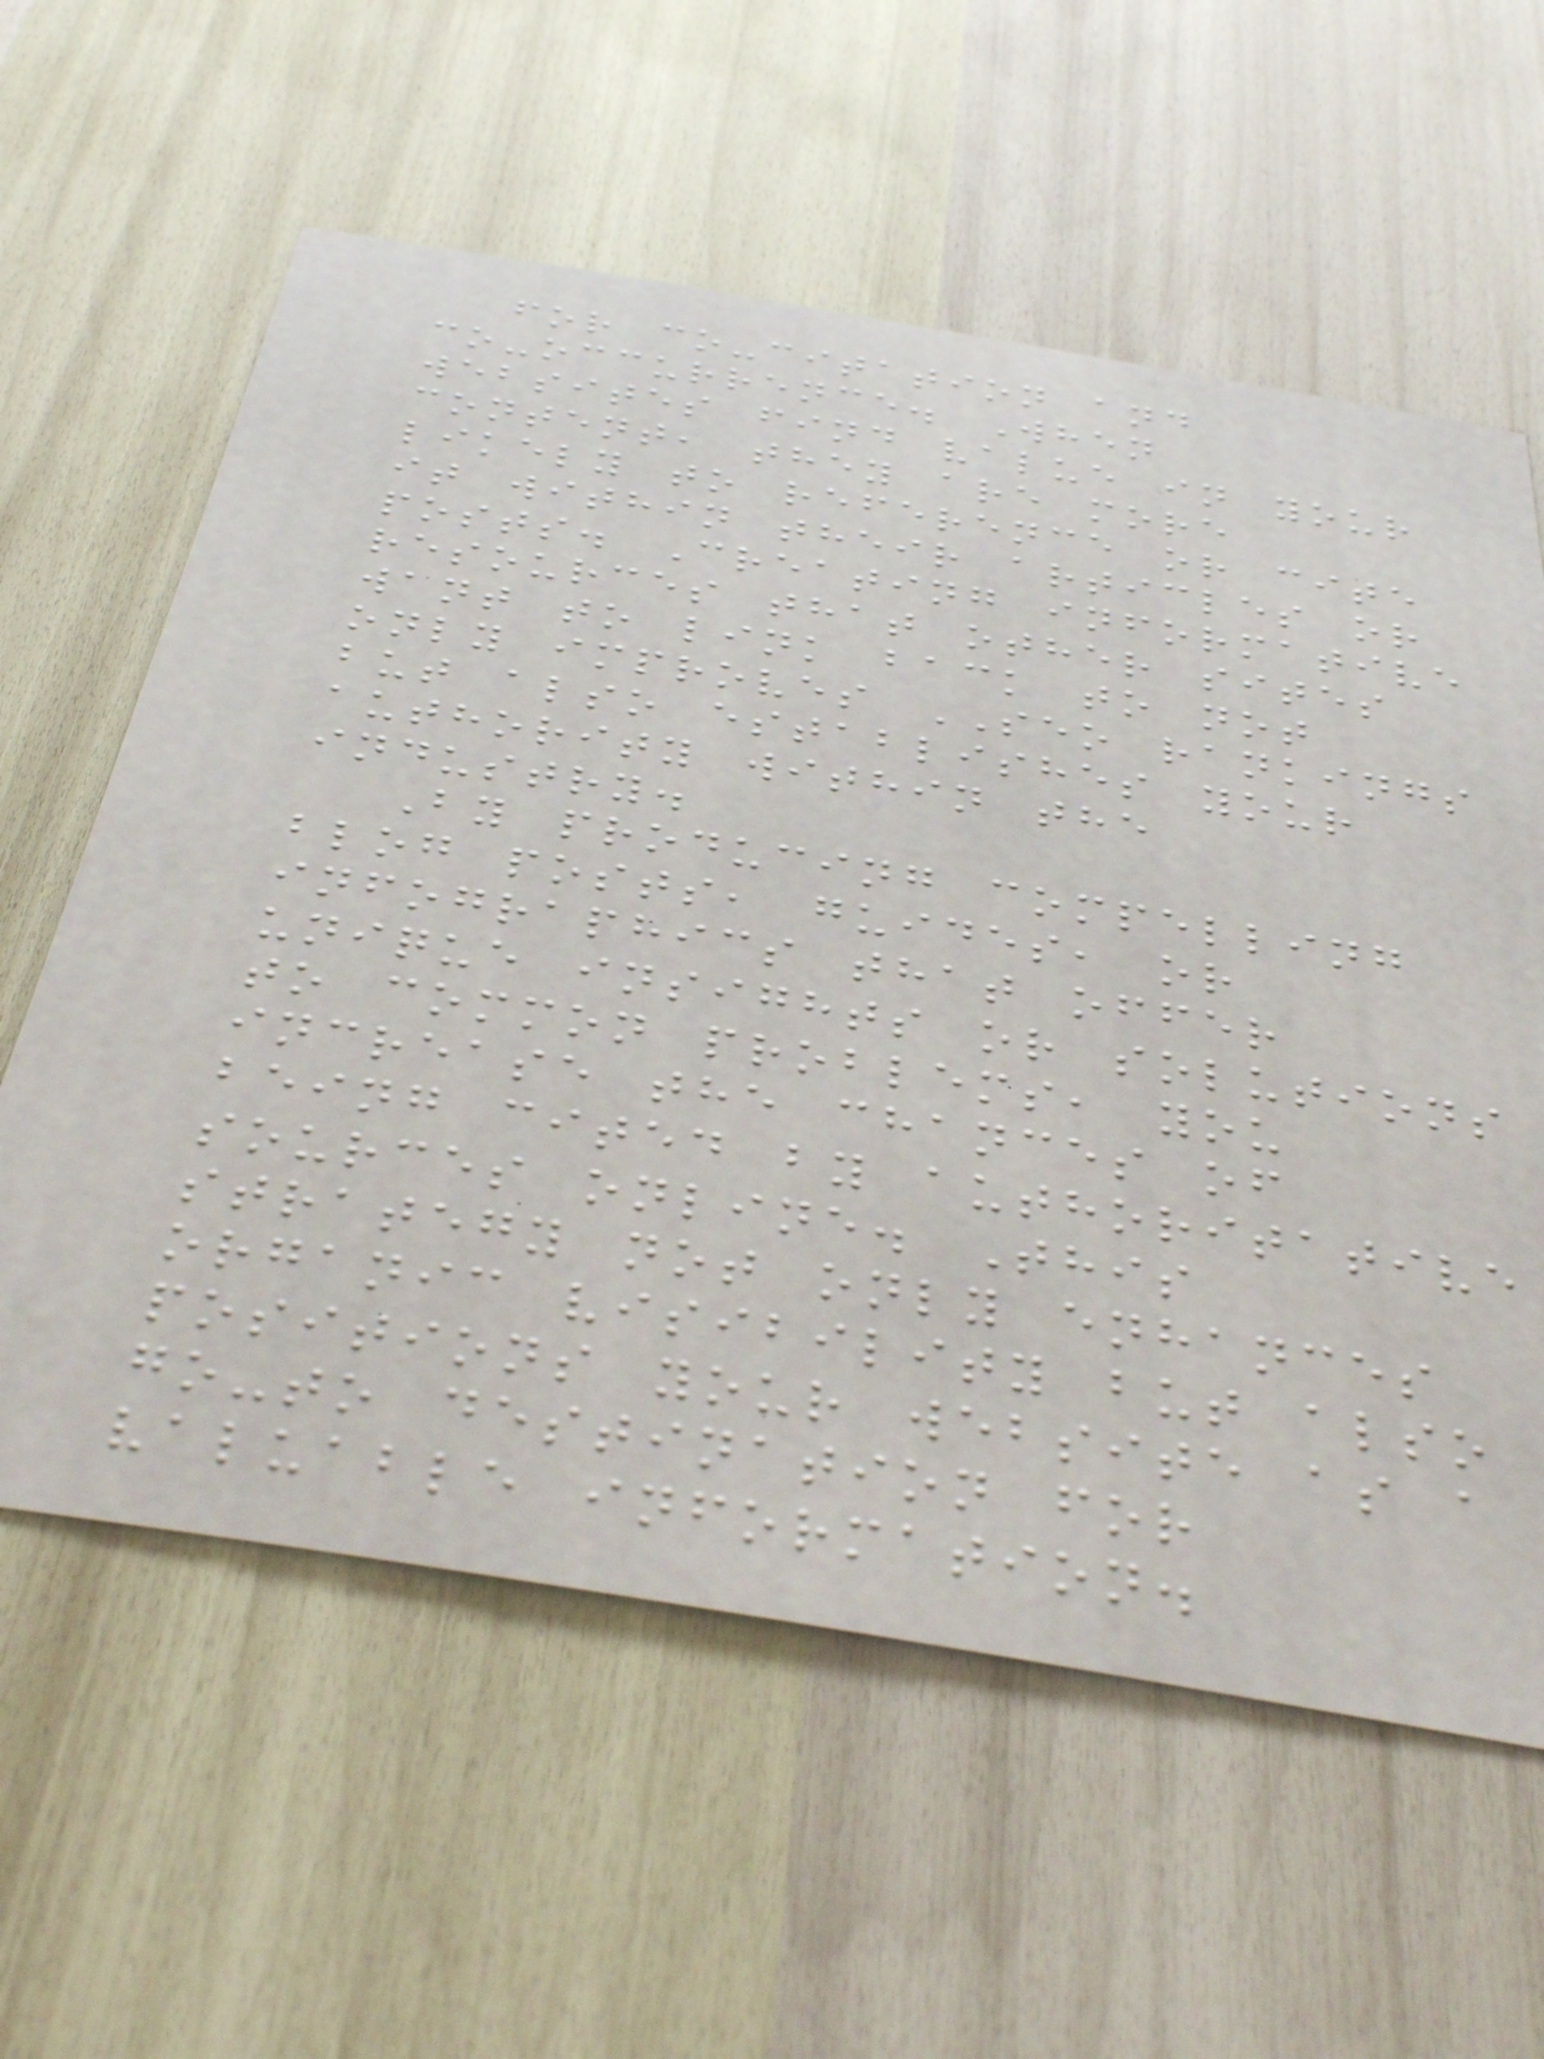for co-citation and
co-occurrence. When
websites find value in your
content, they are more
likely to reference or cite
it within their articles or
posts. Creating informative
resources that other sites
want to link back to not
only improves SEO rankings
but also establishes your
authority within the
industry.
By producing compelling
blog posts, guides, or
infographics that offer
unique insights or solutions
to common problems, you
increase the chances of
being cited by authoritative
sources online. This
strategy not only enhances
organic visibility but also
positions your website as a
go-to destination for
valuable information.
